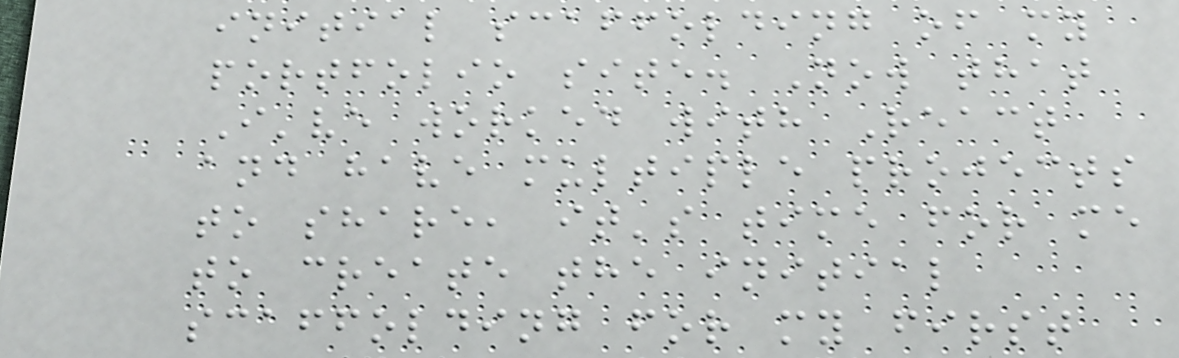initial scaffolding of my
portfolio site. Now that
I've worked with React
and have multiple projects
to share, it's time for me
to create the initial
scaffolding for my first
